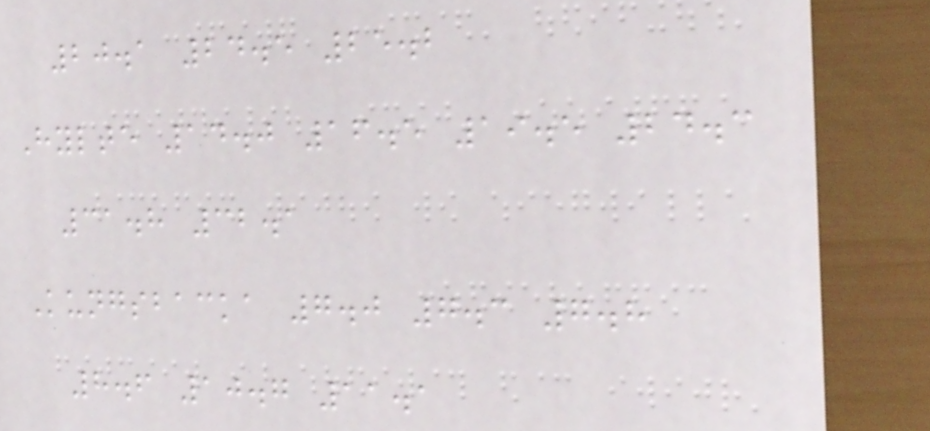20.1 24.5 25.2
Hylte 14.0 16.5 19.5 24.3
31.8 32.1
Kungsbacka 7.0 7.3 7.8
8.6 10.7 11.1
